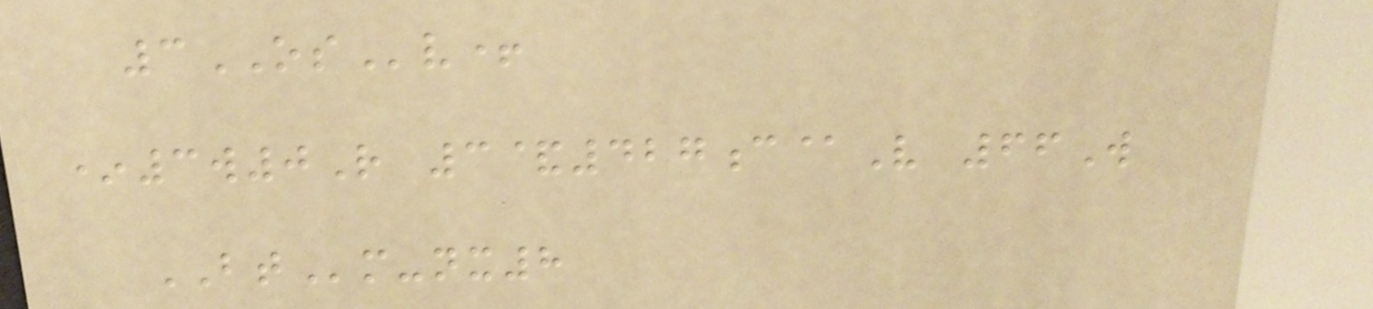3OSv+
*3w0R 3&427c@V 66W
BTm-nx8
